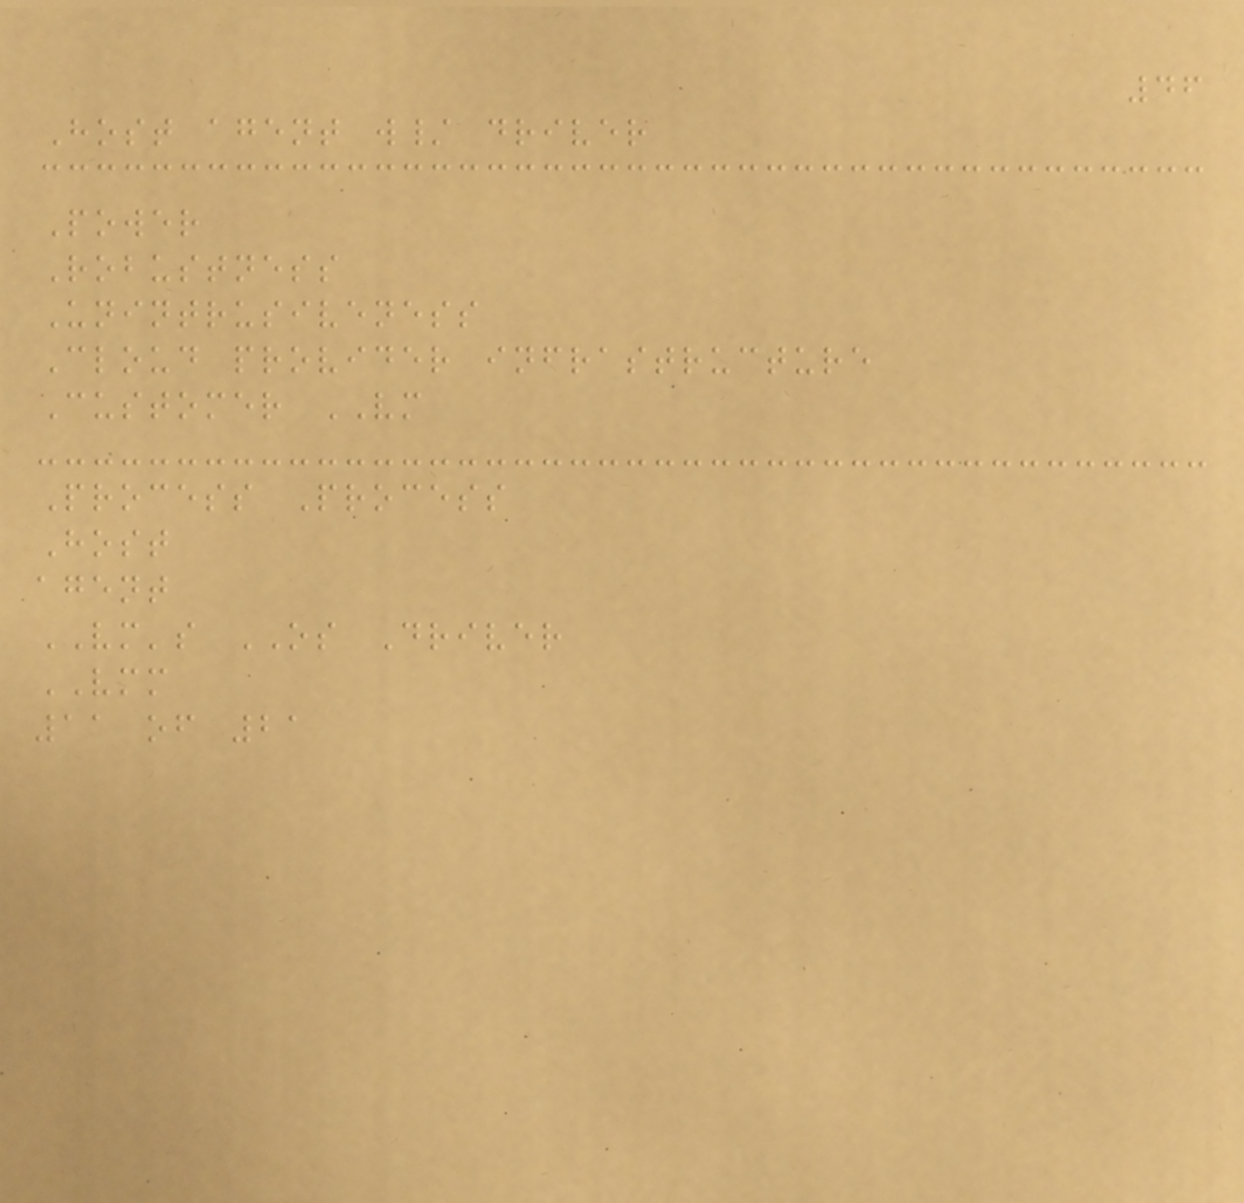46
Host agent w/ driver
Power
Robustness
Unintrusiveness
Cloud provider infrastructure
Customer VM
Process Process
Host
agent
VM's OS Driver
VMM
11 of 21
